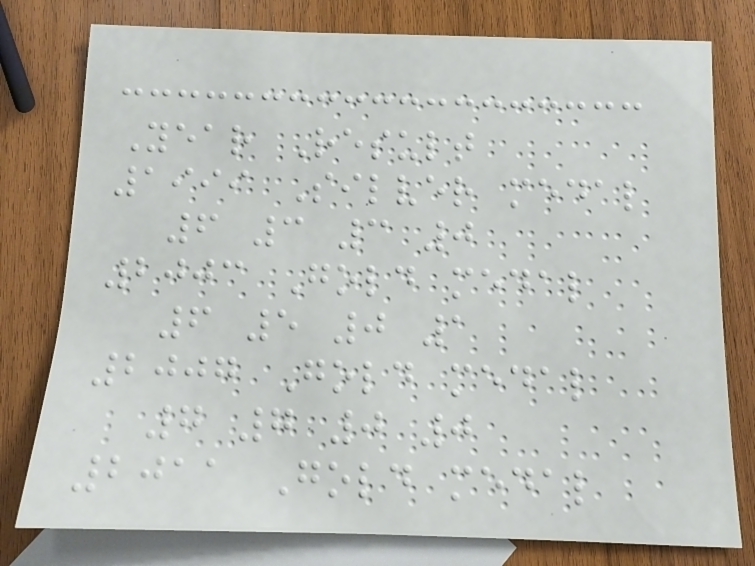Year Result
1999 Silver medal
6 3 3 0
2003 Gold medal
6 5 0 1
2007 Gold medal
7 7 0 0
2011 Gold medal
